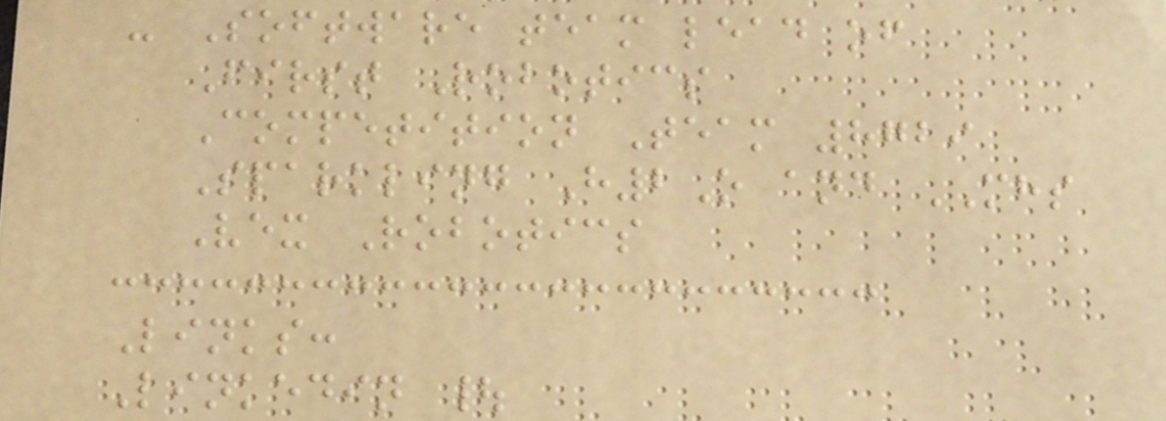- Software team lead of
First Robotics
Competition Team 8729
Sparkling H2O and MHS
Vex Robotics
Links:
Linkedin |
